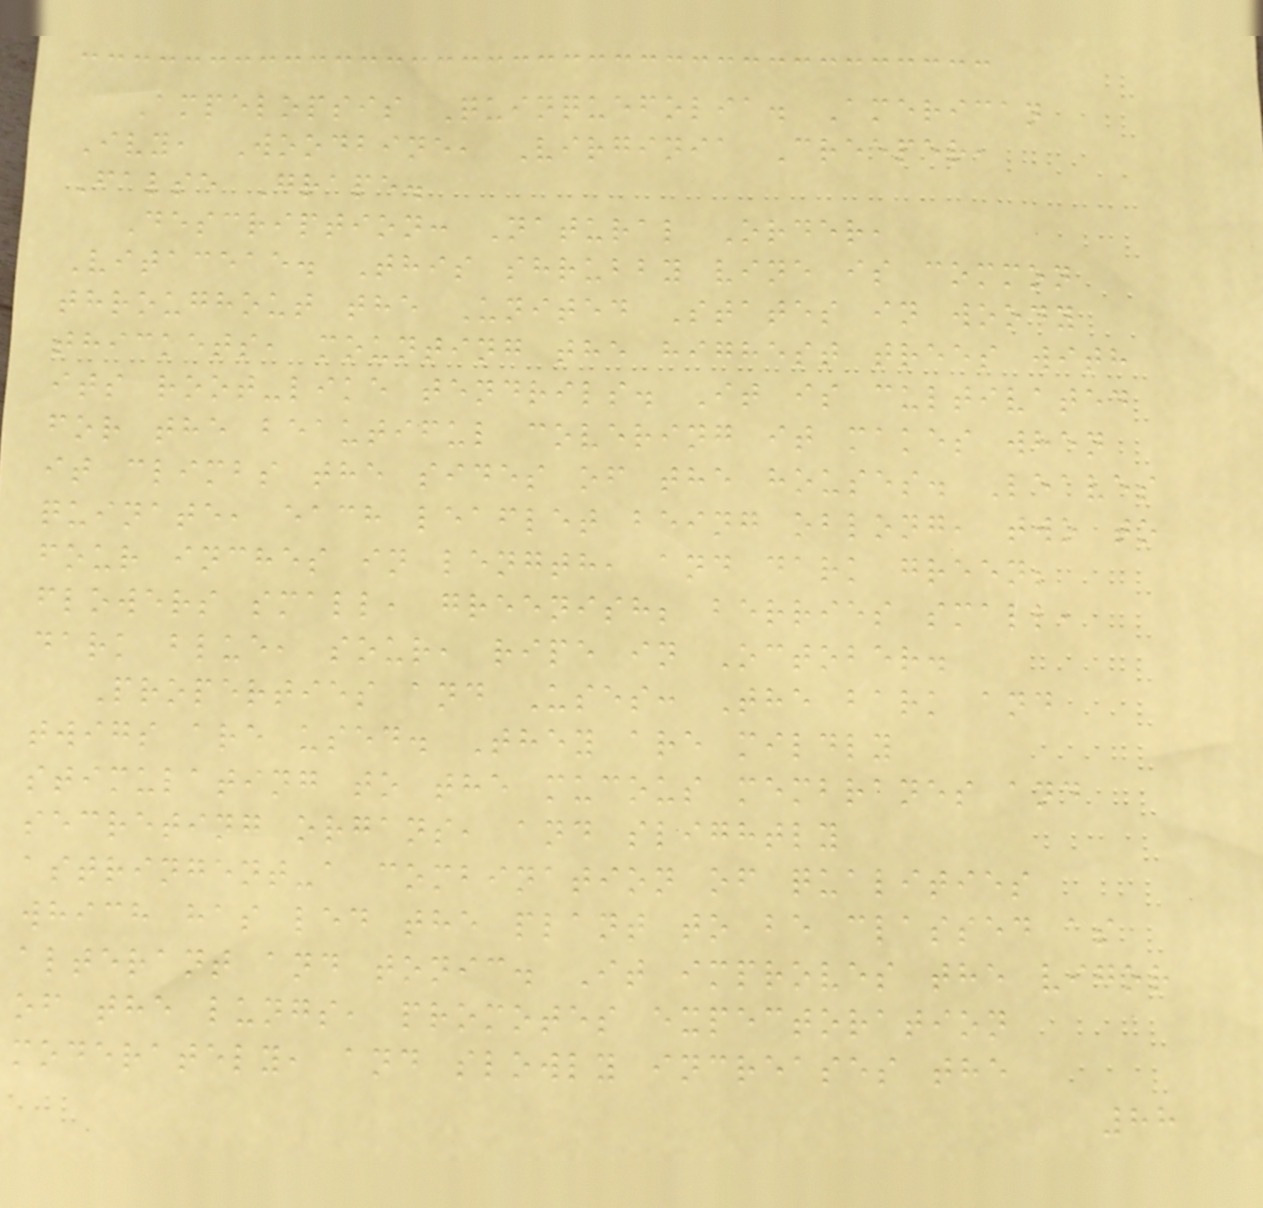Ampelopsis Quinquefolia. American
Ivy, Woodbine, Virginia Creeper,
False Grape.
Description: Natural Order,
Vitaceae. This shrubby vine is common
throughout the United States in woody
thickets, mounting the highest trees with
its root-like tendrils. It is cultivated
for the beautiful covering it makes when
it climbs the sides of the houses. Leaves
quinate, each leaflet being oblong, two to
four inches in length, and dark green;
flowers small, greenish; berries small,
dark blue, sour, ripe in October.
Properties and Uses: The bark and
twigs are used. They are mildly
stimulating to the mucous membranes and
secreting organs, and slightly
astringent-a combination of qualities
which has led the plant to be classed as
alterant and tonic. It improves the vigor
of the lungs, promotes expectoration
moderately, and slowly increases the
88
